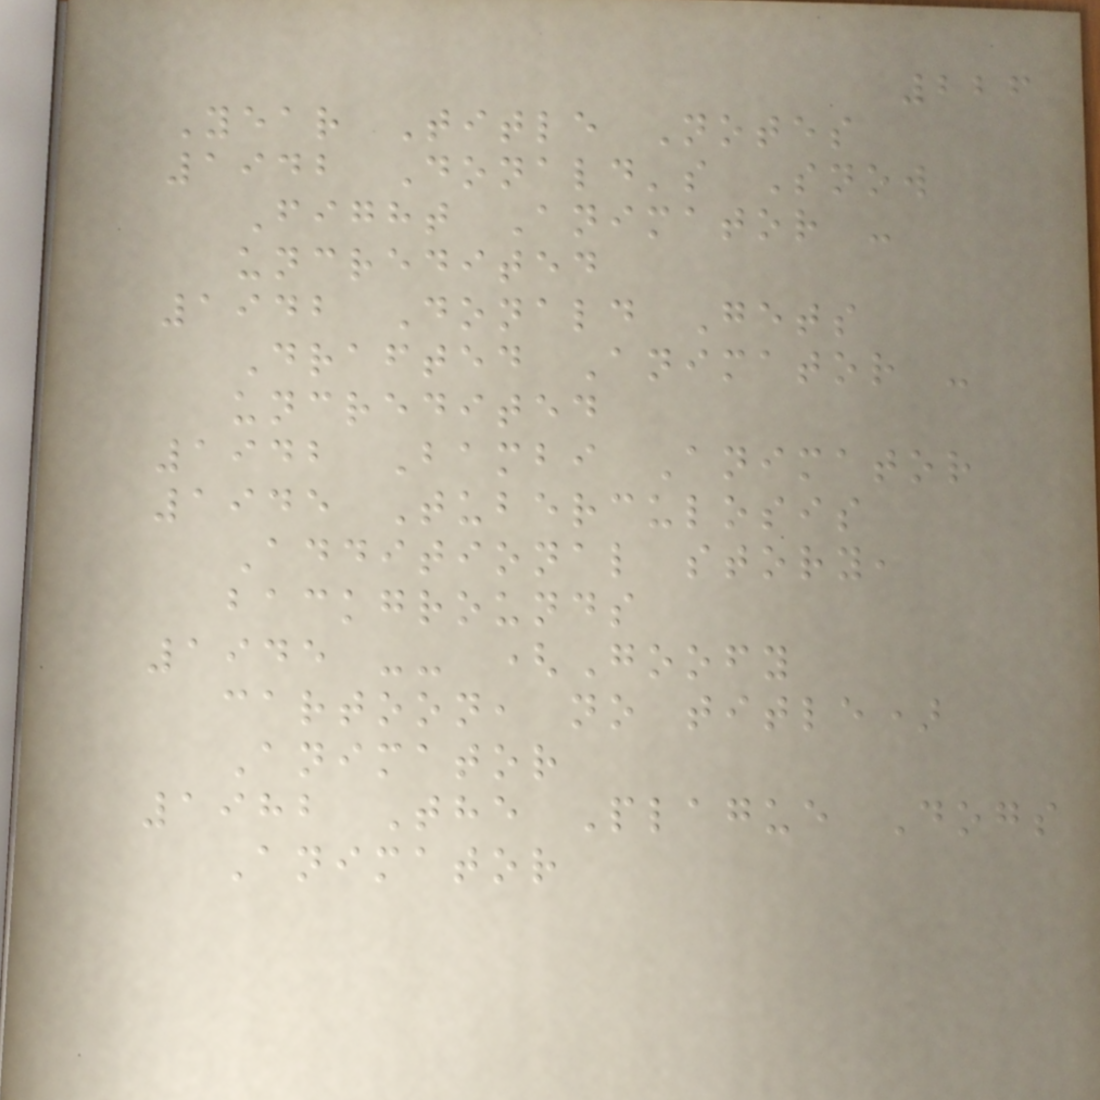226
Year Title Notes
1942 Donald's Snow
Fight Animator -
uncredited
1942 Donald Gets
Drafted Animator -
uncredited
1942 Bambi Animator
1945 Tuberculosis
Additional story,
backgrounds
1945 -- (Goofy
cartoon, no title)
Animator
1982 The Plague Dogs
Animator
